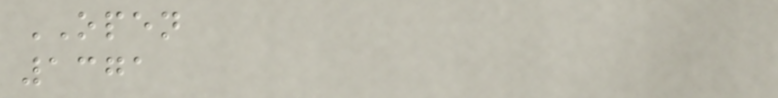OPEN
1371
